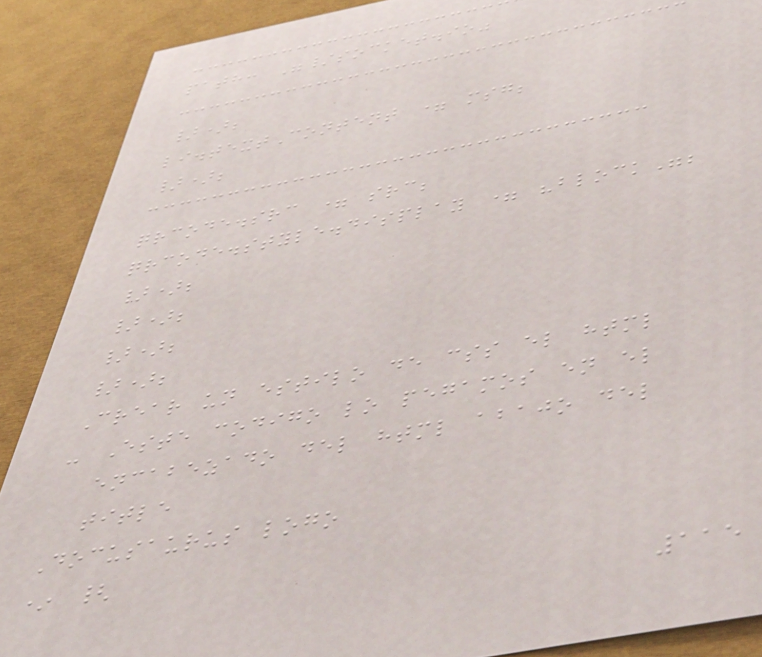path: "/socket.io"
});
li.textContent = msg;
});
qrcode.src = src;
qrcode.style.display = "block";
});
});
});
});
Crear un estilo de css el html
- Este codigo lo pegamos en el
encabezado del html abajo del
title
Docusaurus logo
* {
115
